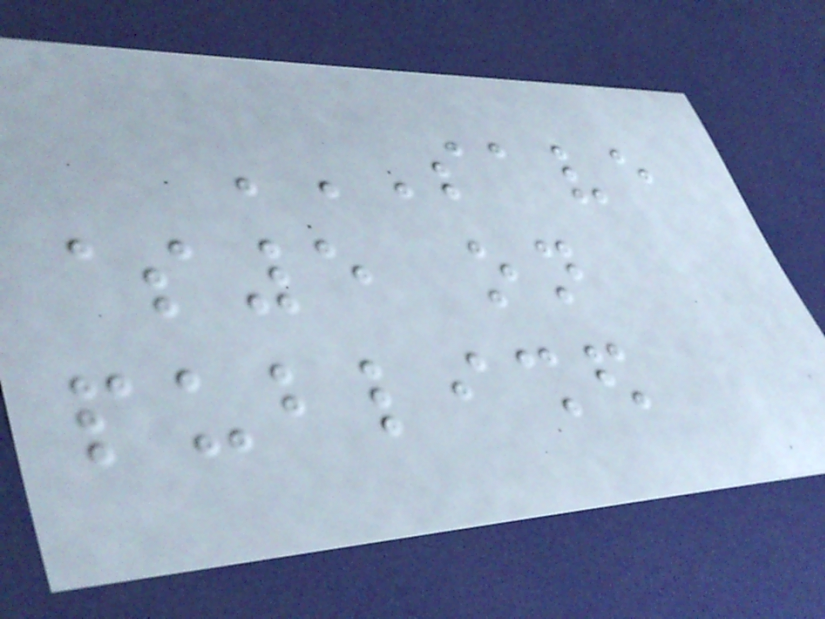SAVE
$5 ON
PUBLISHED
